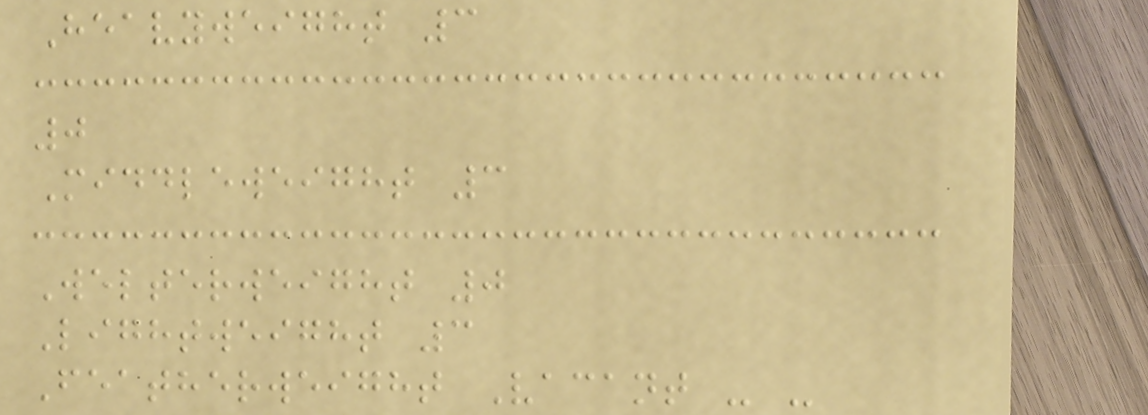Heavyweight 3
0
Middleweight 3
Welterweight 0
Lightweight 3
Featherweight Vacant - -
